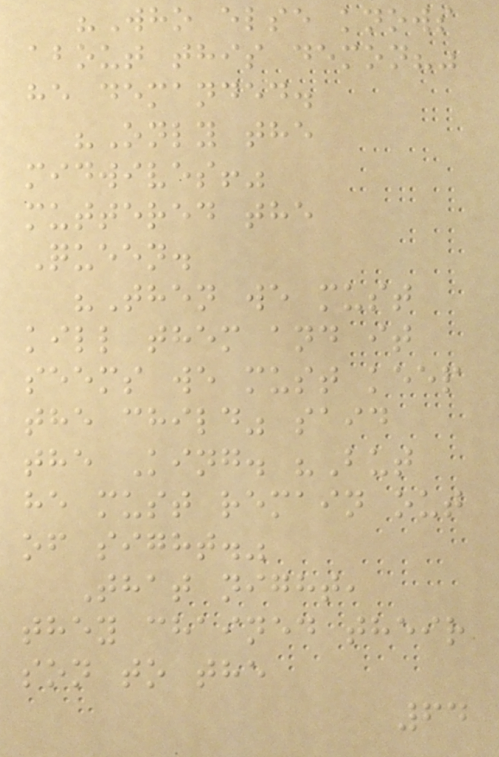"Who else knows
about this demon?"
he demanded.
"Only the
midwives!"
muttered the
Queen.
"Then we must
kill them and it
seems we must keep
the child" said
the King. "But
he must remain out
of sight."
That night,
they chained their
son to the
64
